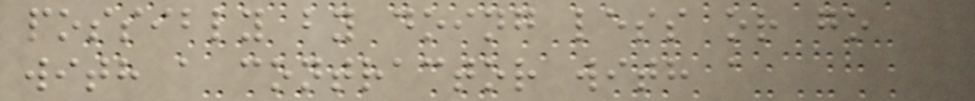possibly by doing less or go
with a contractor with a
